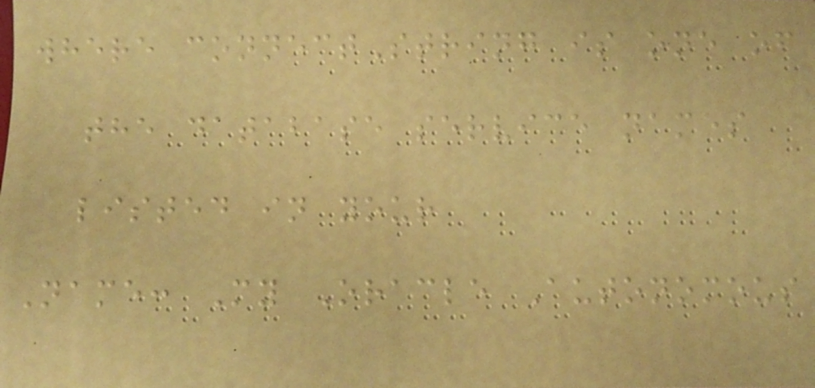where connectString is one of
the database service names
listed in your
Name: My Oracle Autonomous
